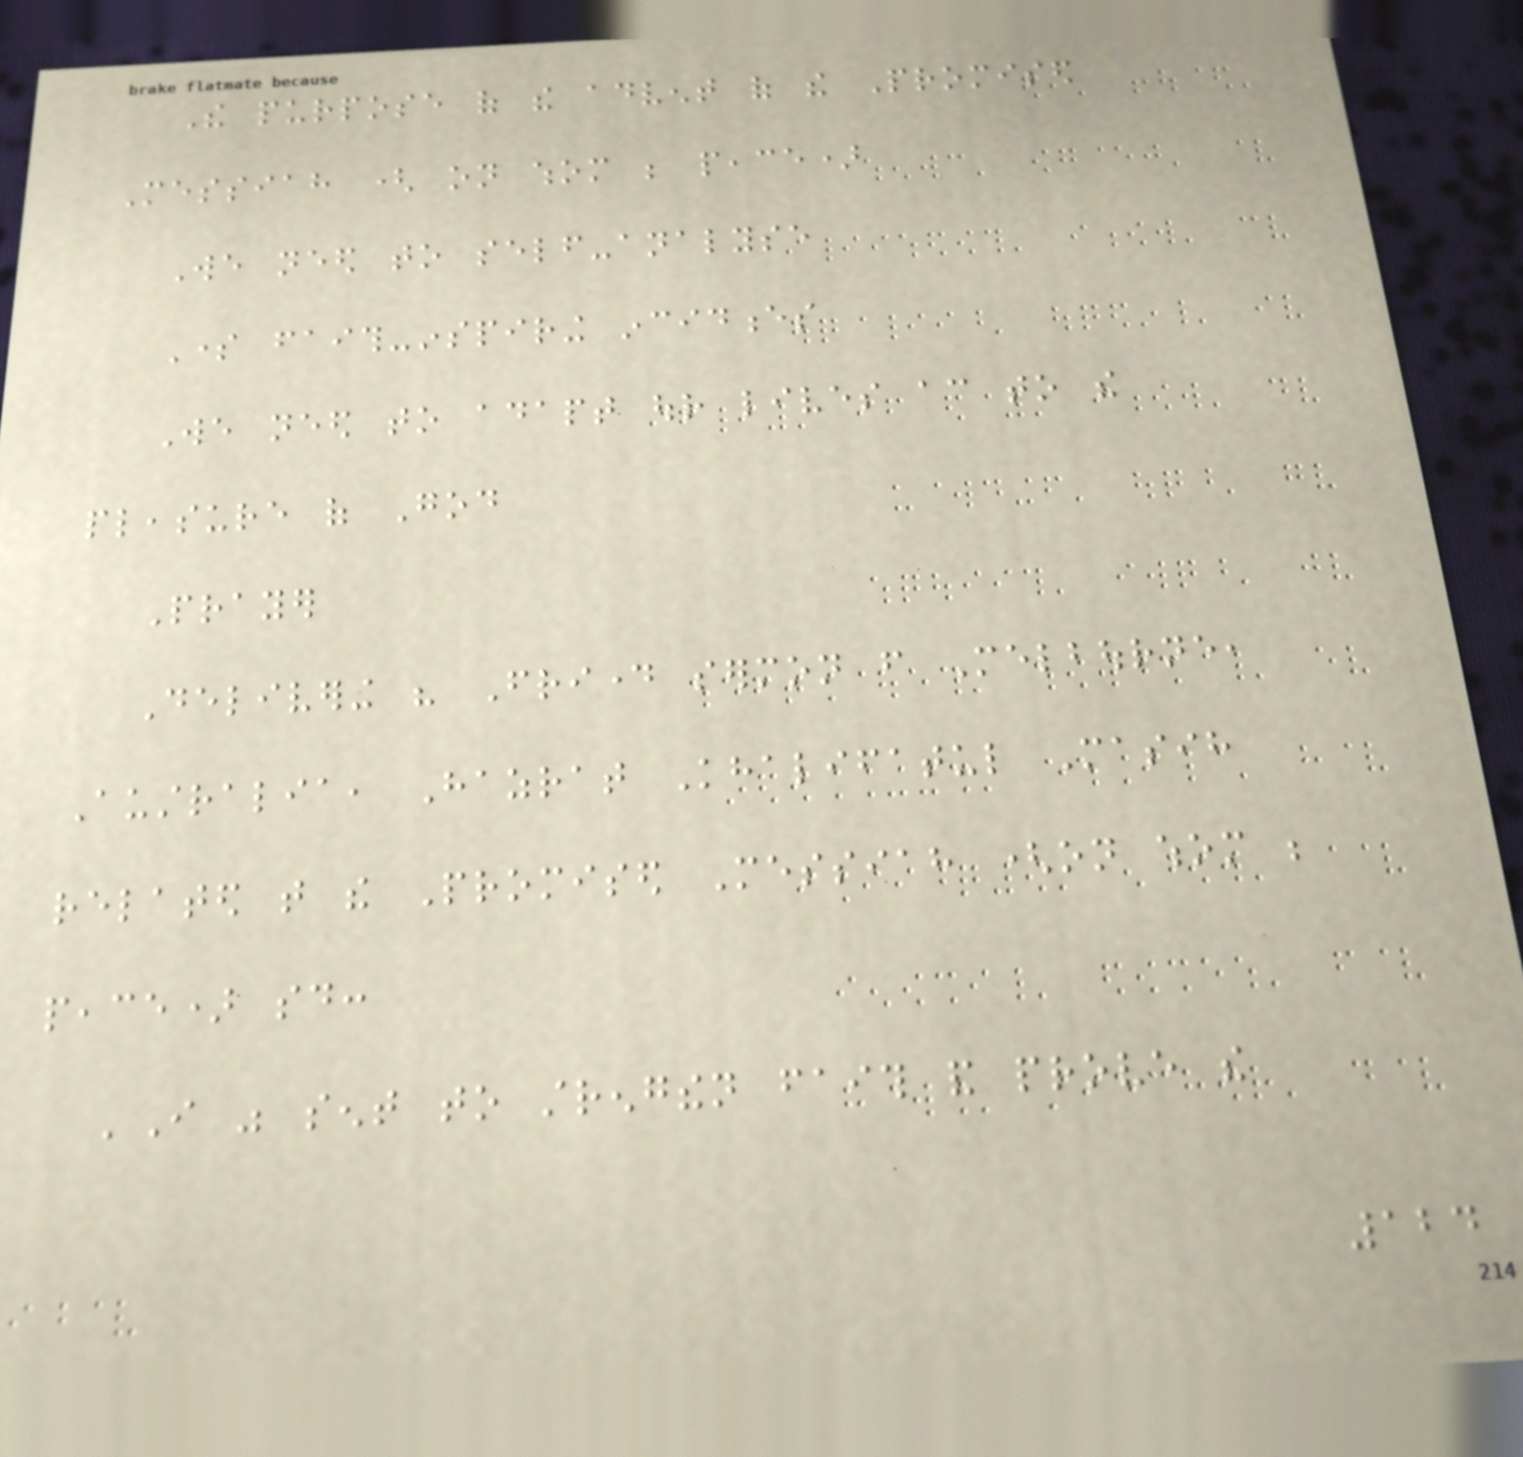The purpose of the advent of the Promised
Messiah ( on whom be peace)
We need to self-analyse
Some faith-inspiring incidences
We need to adapt our lives according to the
pleasure of God
Prayer
Delivering his Friday sermon from Melbourne,
Australia, Hazrat Khalifatul Masih
related that the Promised Messiah (on whom be
peace) said:
'I was sent to strengthen faith and prove the
124
